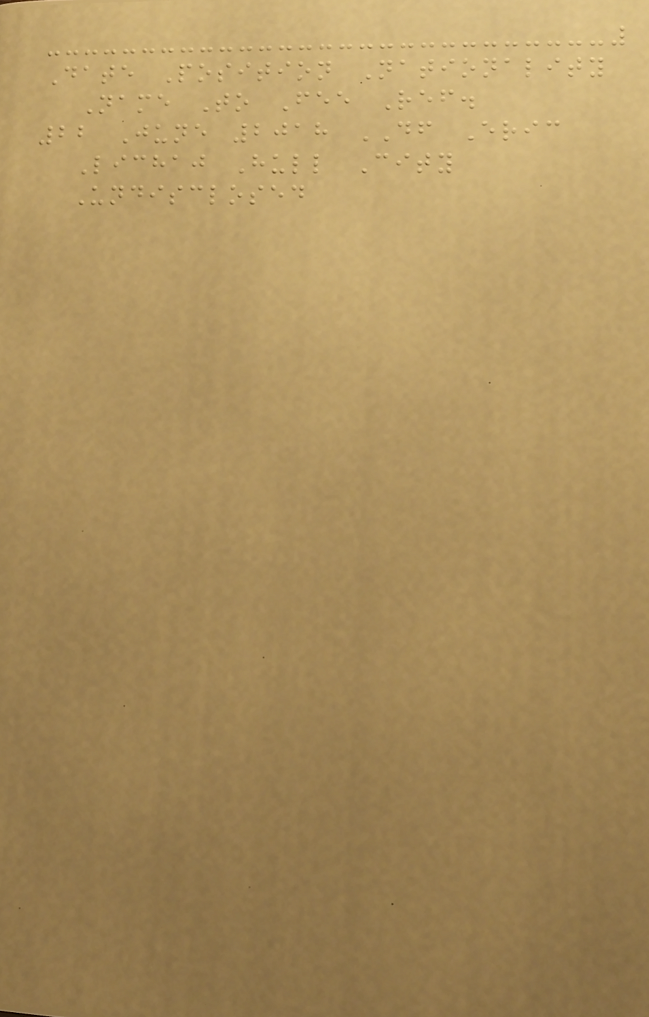Date Position Nationality
Name To Fee Ref.
22 June 2018 DF Eric
Lichaj Hull City
Undisclosed
